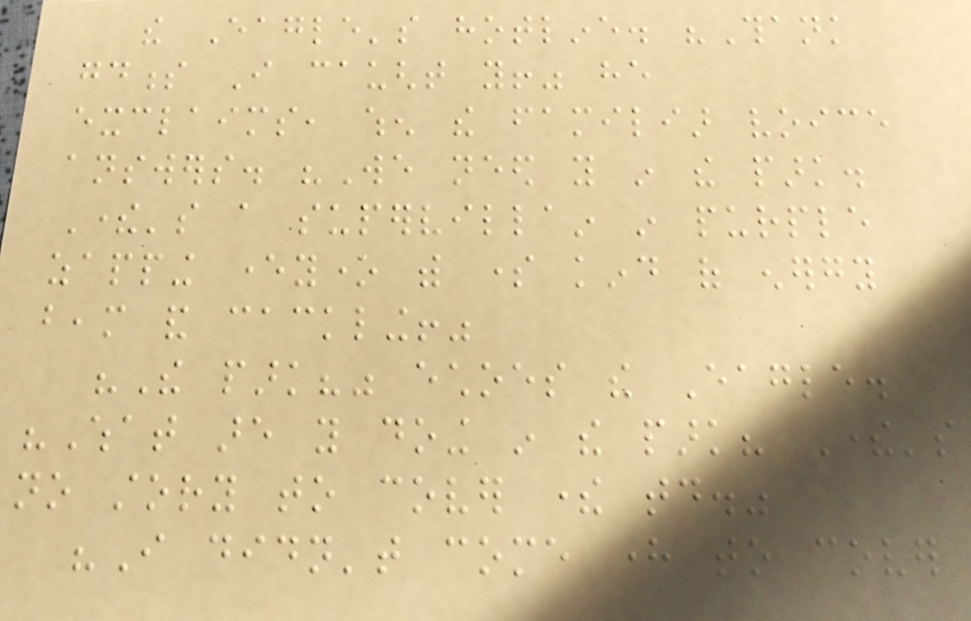the Eagle's hotline. "Thank
goodness I caught you!" he
exclaims, when the familiar voice
answers. "We need you in the park.
There's a supervillain in purple
zapping everyone with some kind of energy
beam and cackling!"
"The park?" echoes the Eagle.
"What are you doing in the park? There's
no story to cover there today."
"I didn't come here to cover
